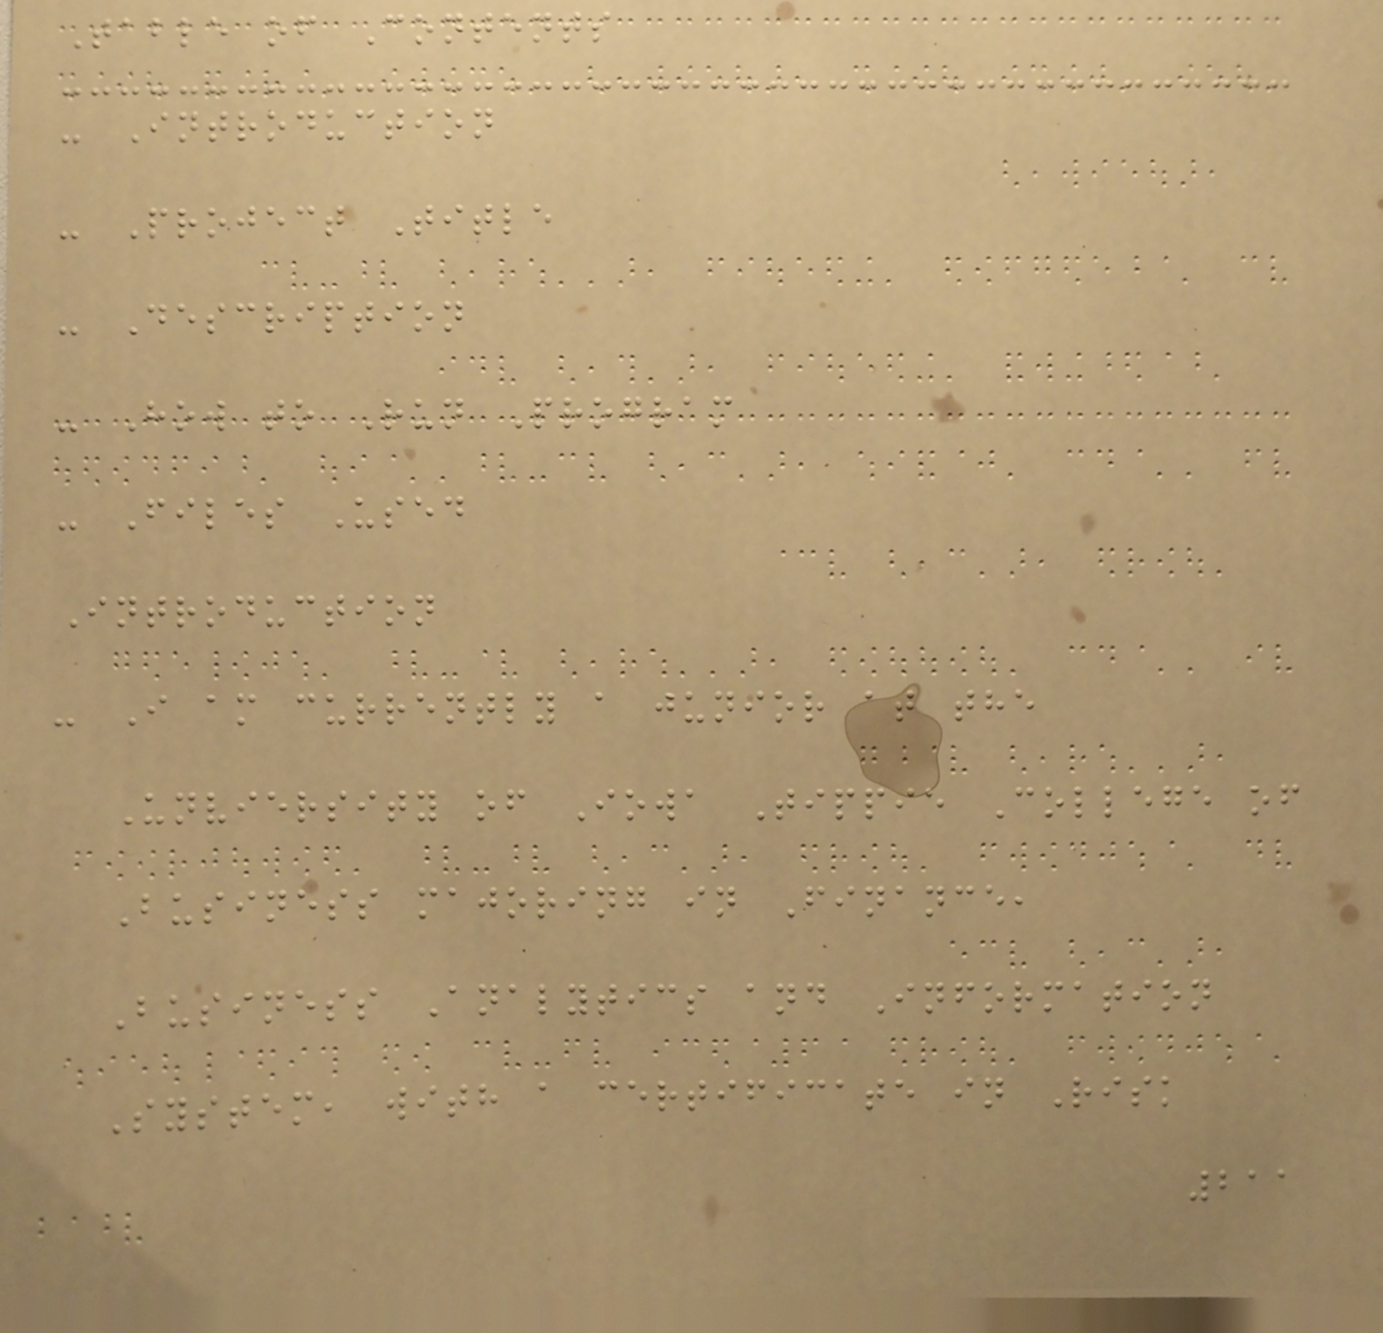Table of Contents
- Introduction
- Project Title
- Description
- How to Run Program
- Files Used
Introduction
- I am currently a junior at the
Unviersity of Iowa Tippie College of
Business majoring in Finance,
Business Analytics and Information
System, with a certificate in Risk
211
